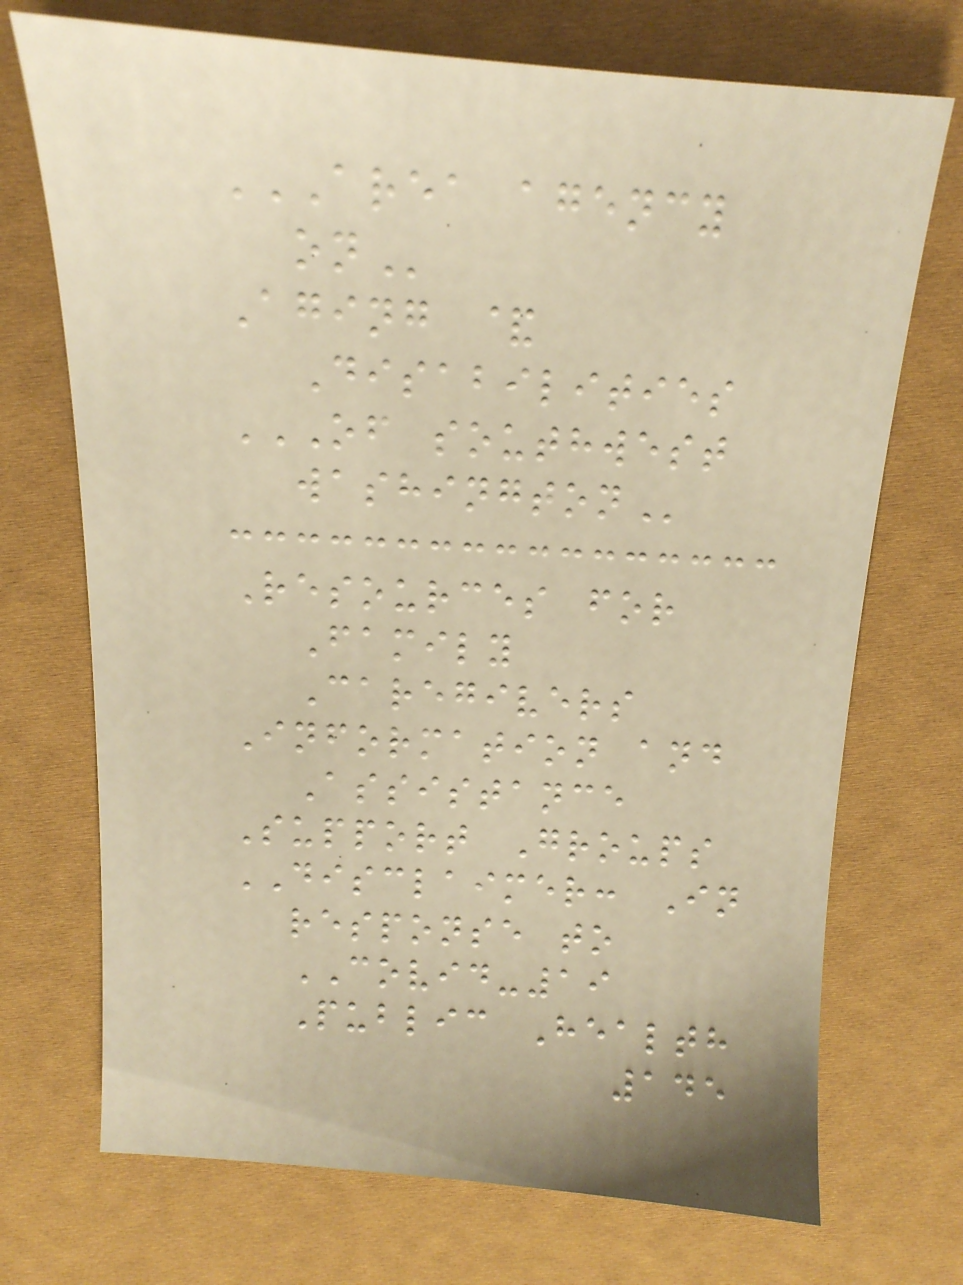AREA AGENCY
ON
Aging &
Disabilities
OF SOUTHWEST
WASHINGTON
Resources for
Family
Caregivers
Information and
Assistance
Support Groups
DISCLAIMER: In
response to
COVID-19
Public Health
145
